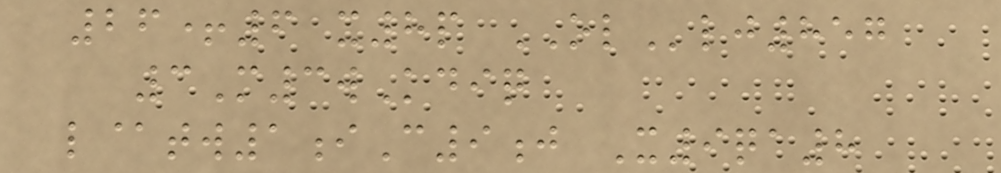26+6 x8p OLlj857
3M3wKdiq
l@tw1iC9j X9qa8
